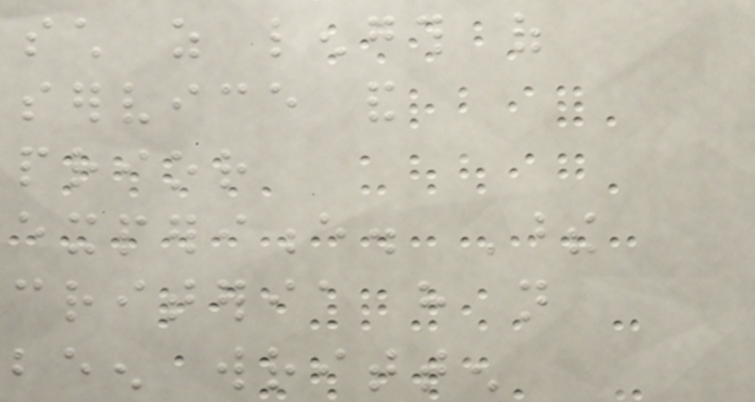such as length of
service and
prior
experience. These
criteria have not
been written
